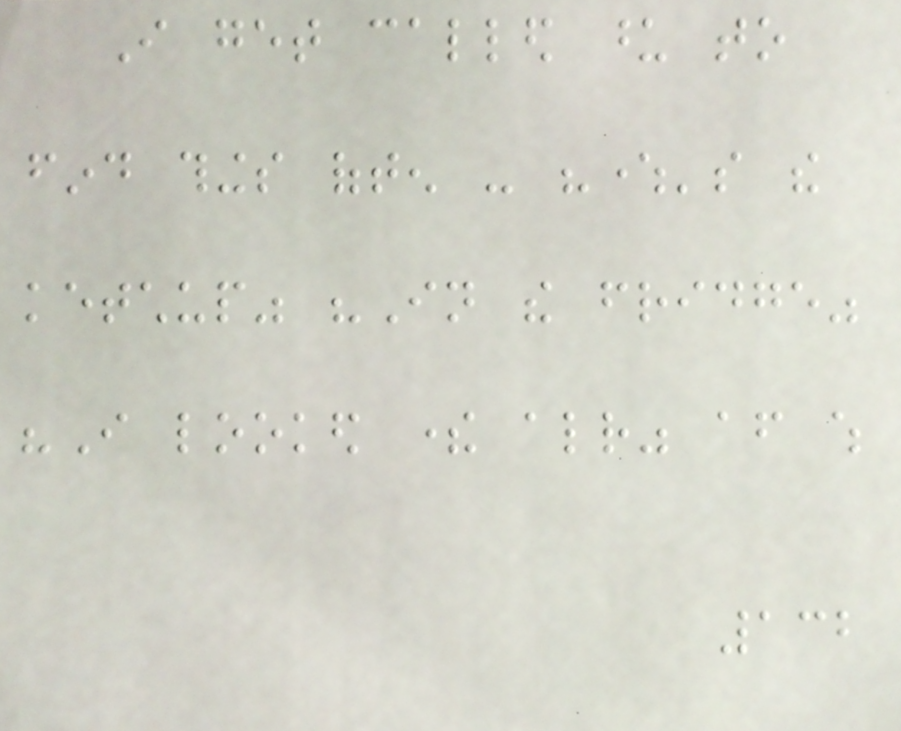I get called upon to
find things often - "where's the
ketchup" "In the fridge"
"I looked there already" after which
132
